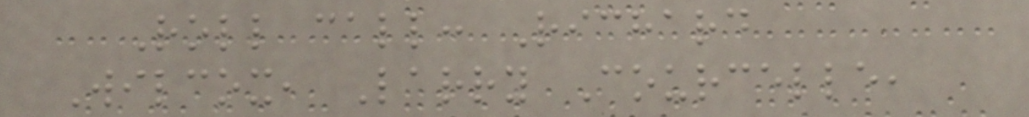Roll call: Richard
Wilcox, Larry Courcelle,
